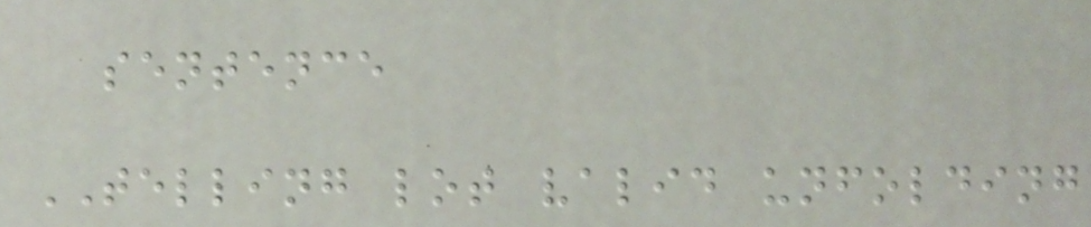sentence
TELLING lot valid unfolding
